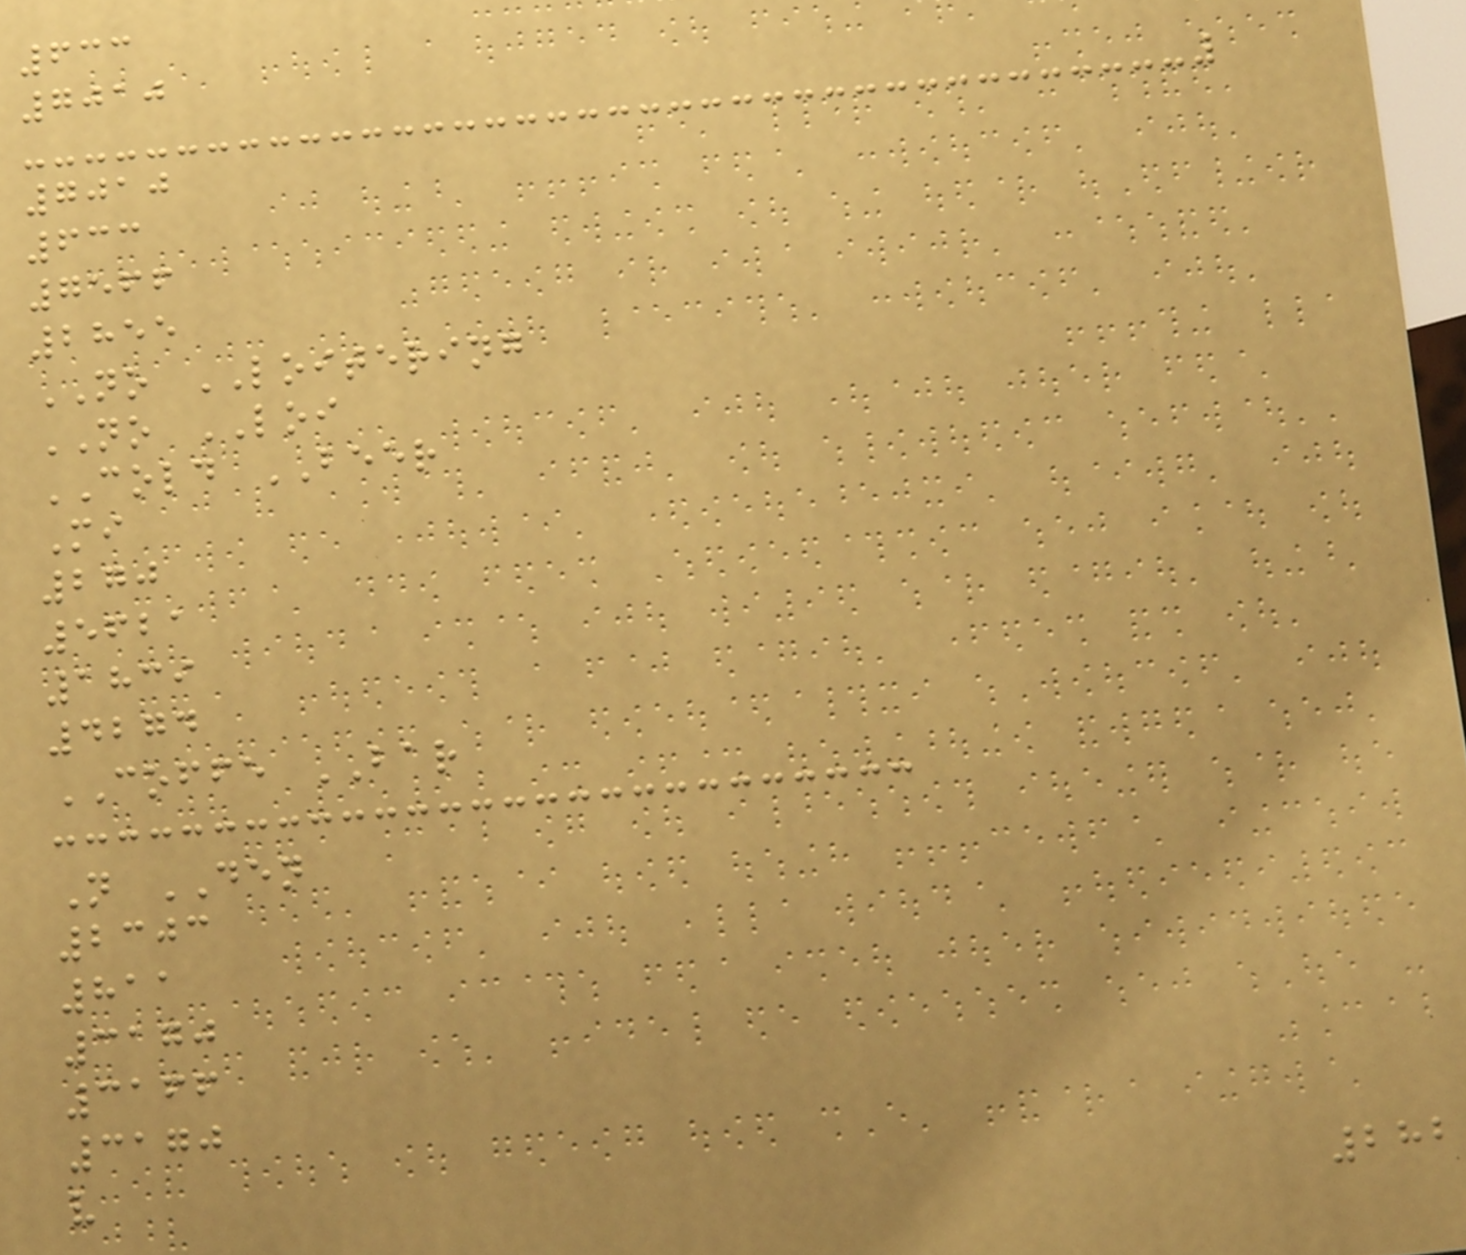633
7010
7010
633
7566
2855
NO LOITERING
NO LOI
COLD BEER
Mi
270
5621
1839
4274
COFFE BAR
N DEN
2303
811
3170
3166
3170
v
282
